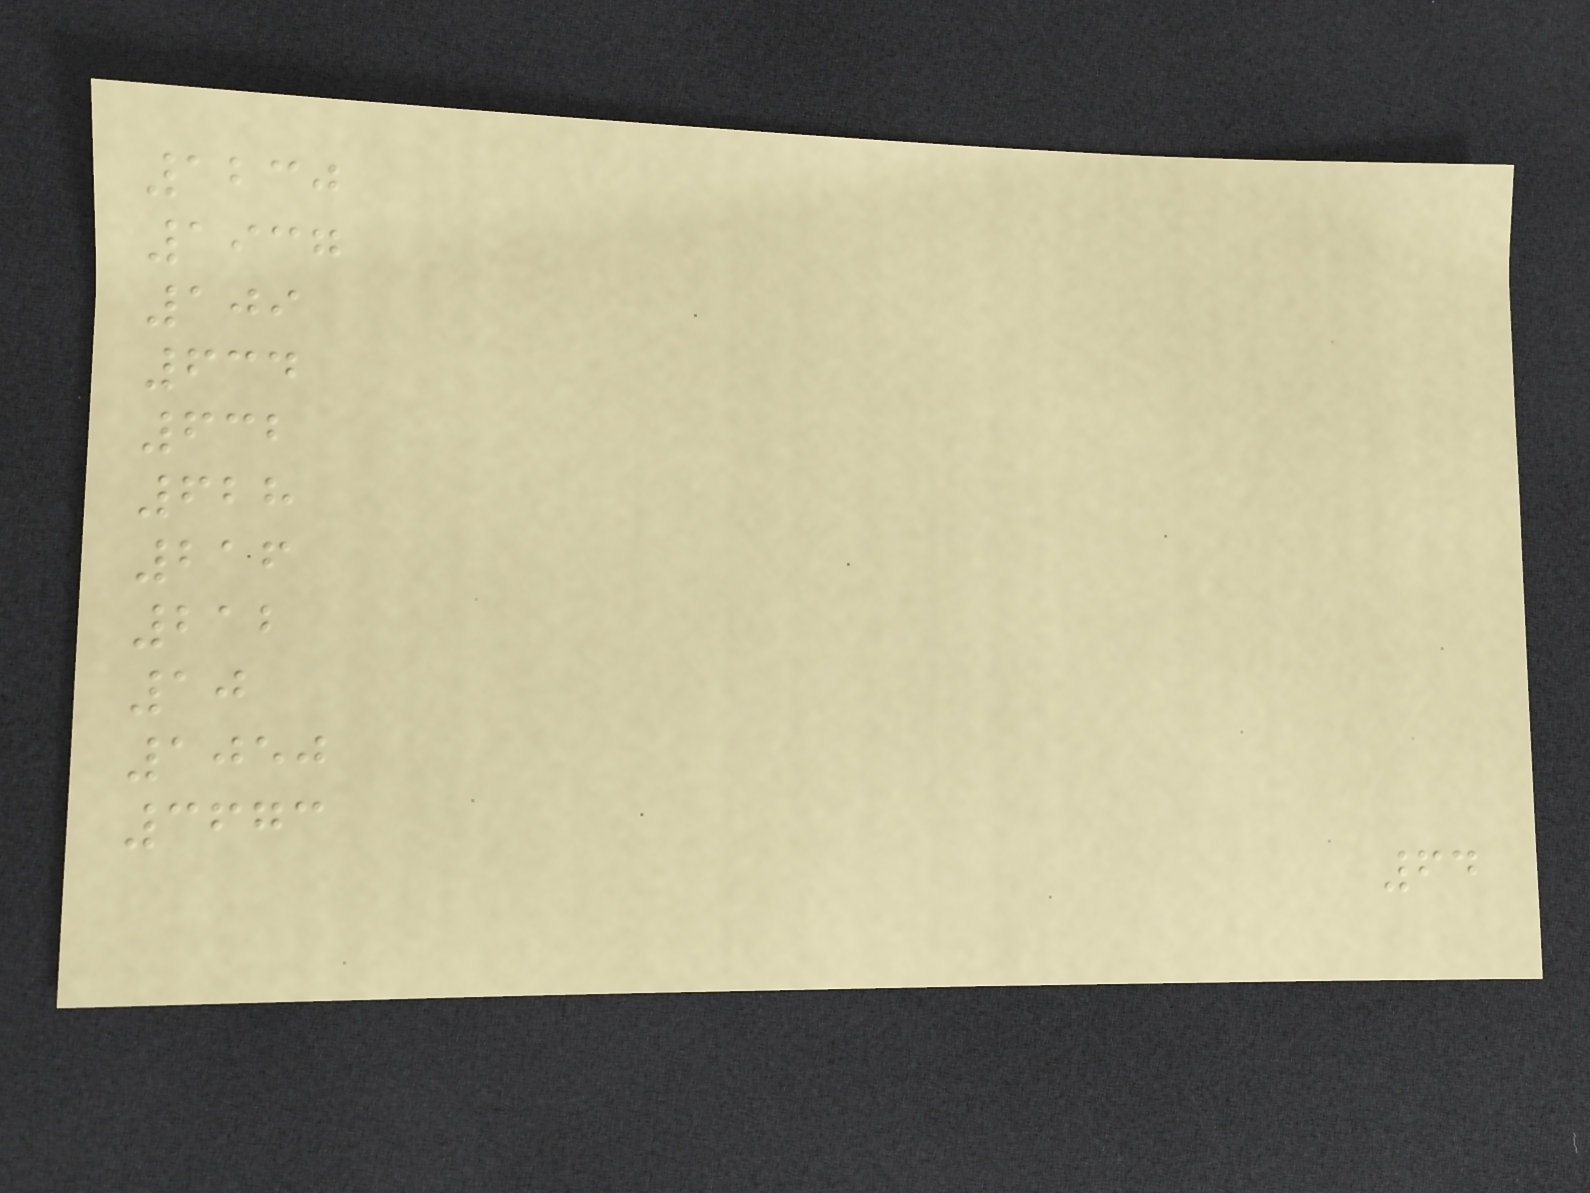1230
1937
109
634
632
628
216
212
10
1050
3673
64
